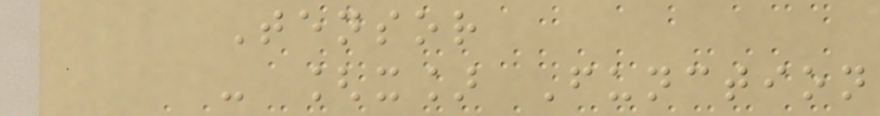Tensor
- [x] Function
